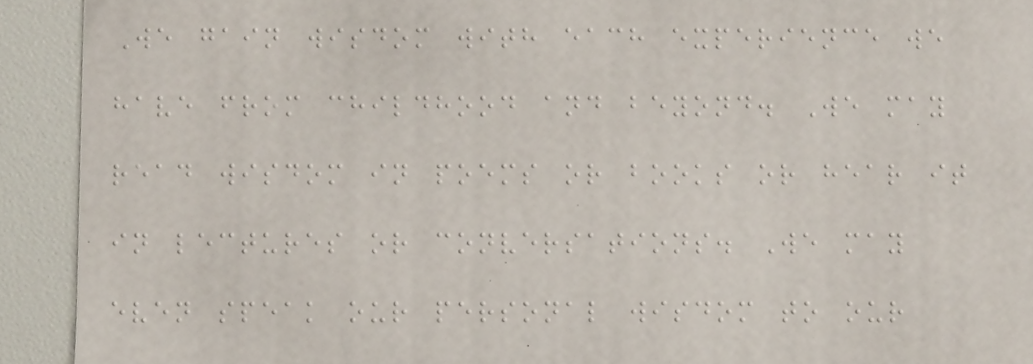We gain wisdom with each experience we
have from childhood and beyond. We may
read wisdom in poems or books or hear it
in lectures or conversations. We may
even speak our personal wisdom to our
